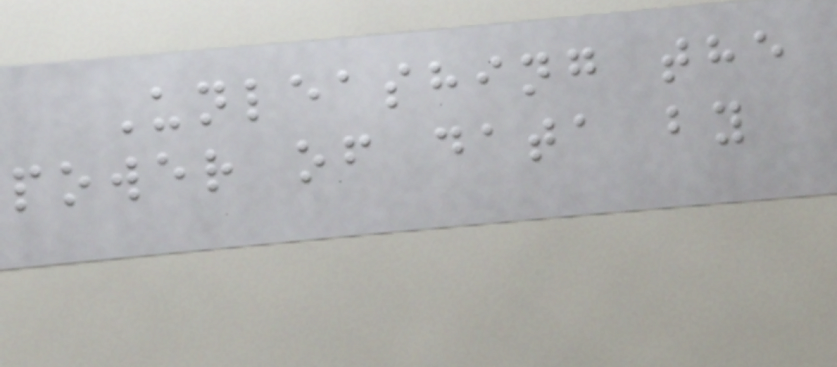Unleashing the
power of data by
